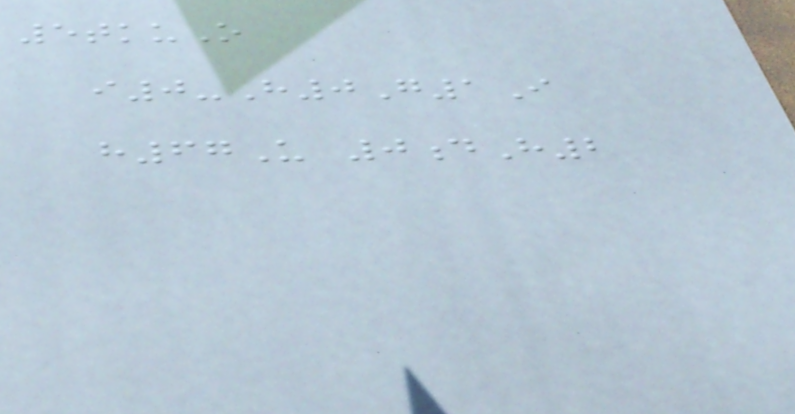5tkuO
i0-H0G1I
h67U 0dH2
